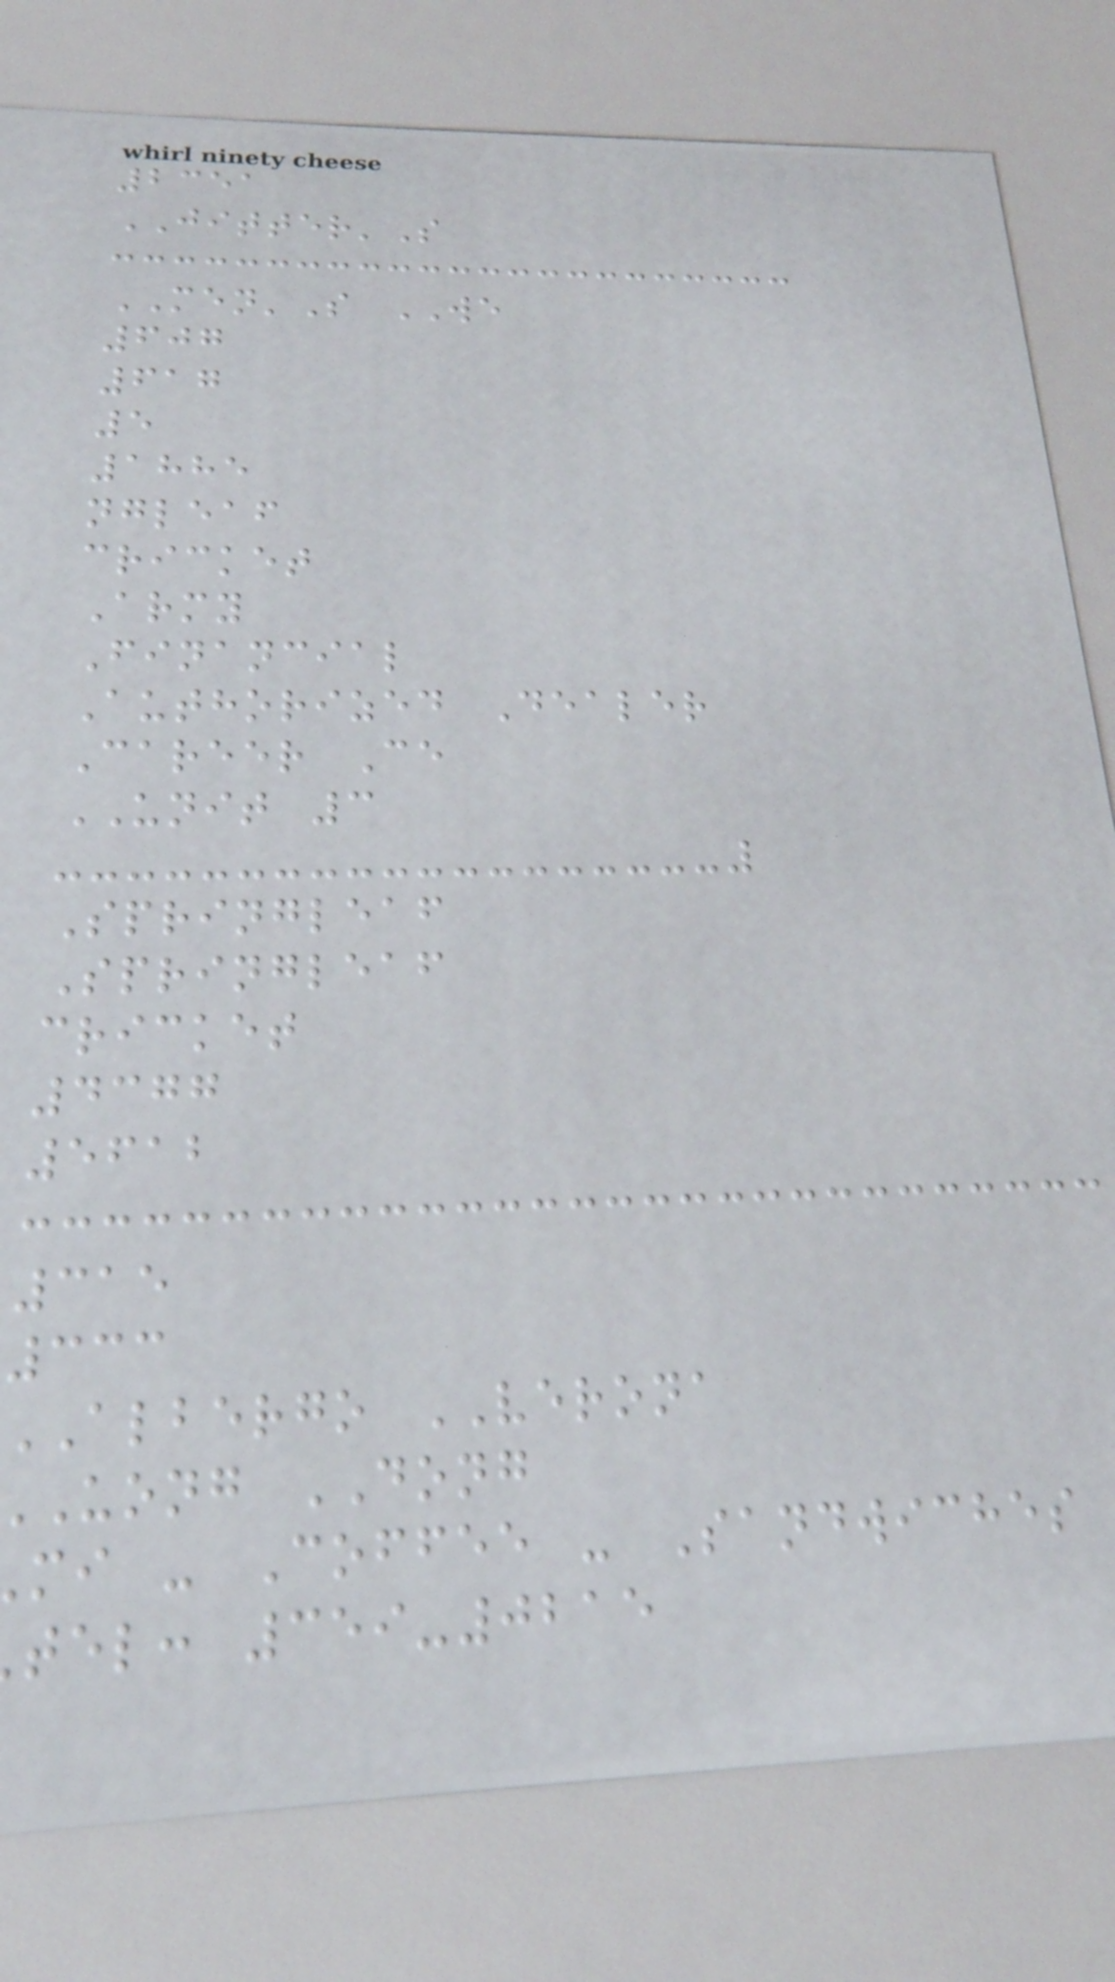2351
JITTER'S
MEN'S WE
607
617
5
1885
ngleaf
cricket
Army
Financial
Authorized Dealer
Career Ce
UNIT 3
Springleaf
Springleaf
cricket
4377
5612
315
333
ALBERGO VERONA
uong DONG
mi - Coffee - Sandwiches
tel: 359-0215
